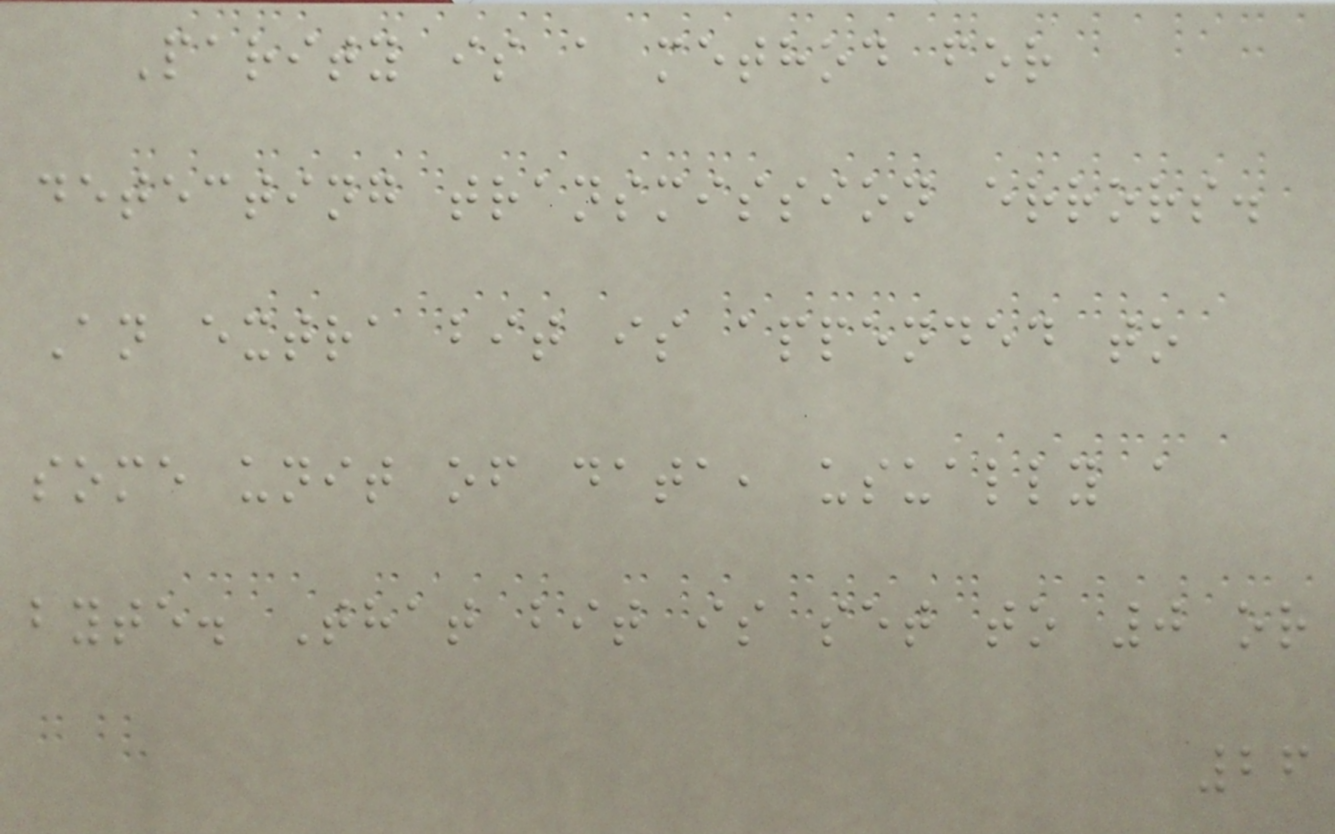Parity is a method for
detecting transmission errors.
An extra bit is appended to
some unit of data, usually a
byte. That bit is set to 0 or
26
